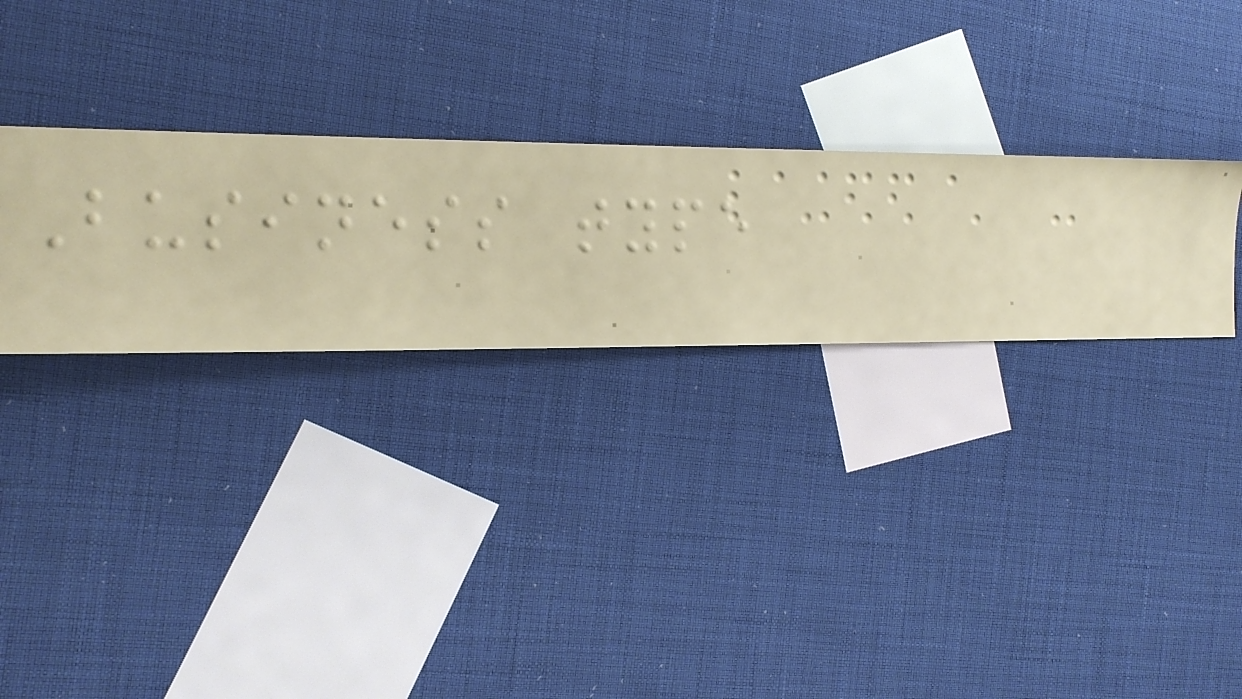Business type
